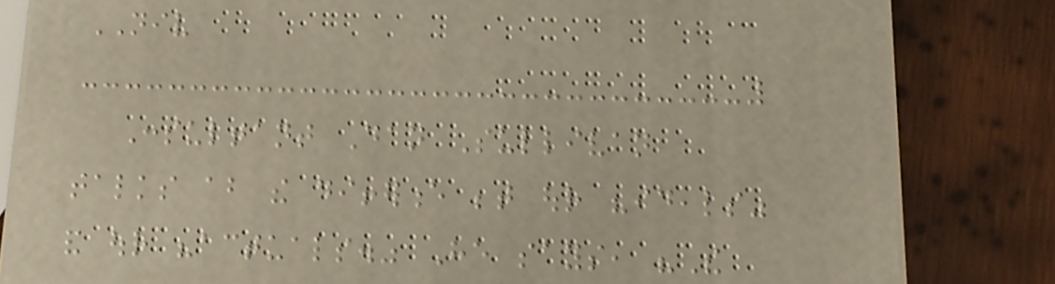NIV
Consultant Dan Sullivan
talks about the difference between our "ideals"
and our "actuals." He says, "The
